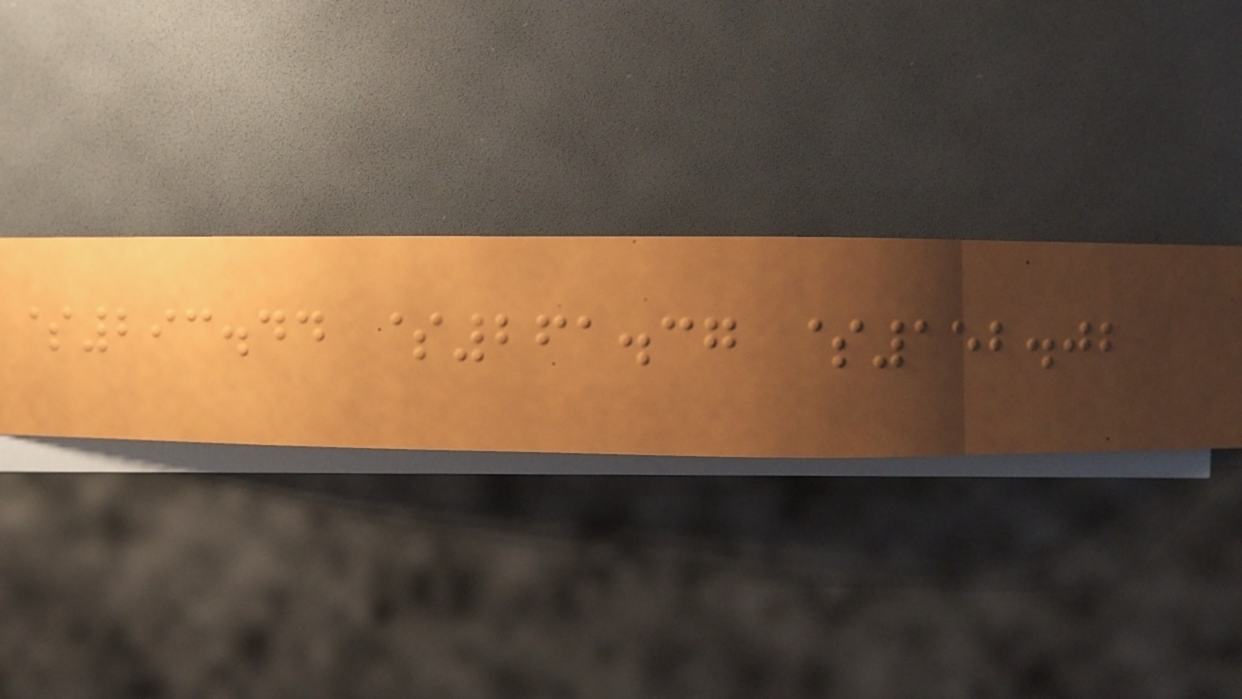$293.44 $261.37 $152.02
